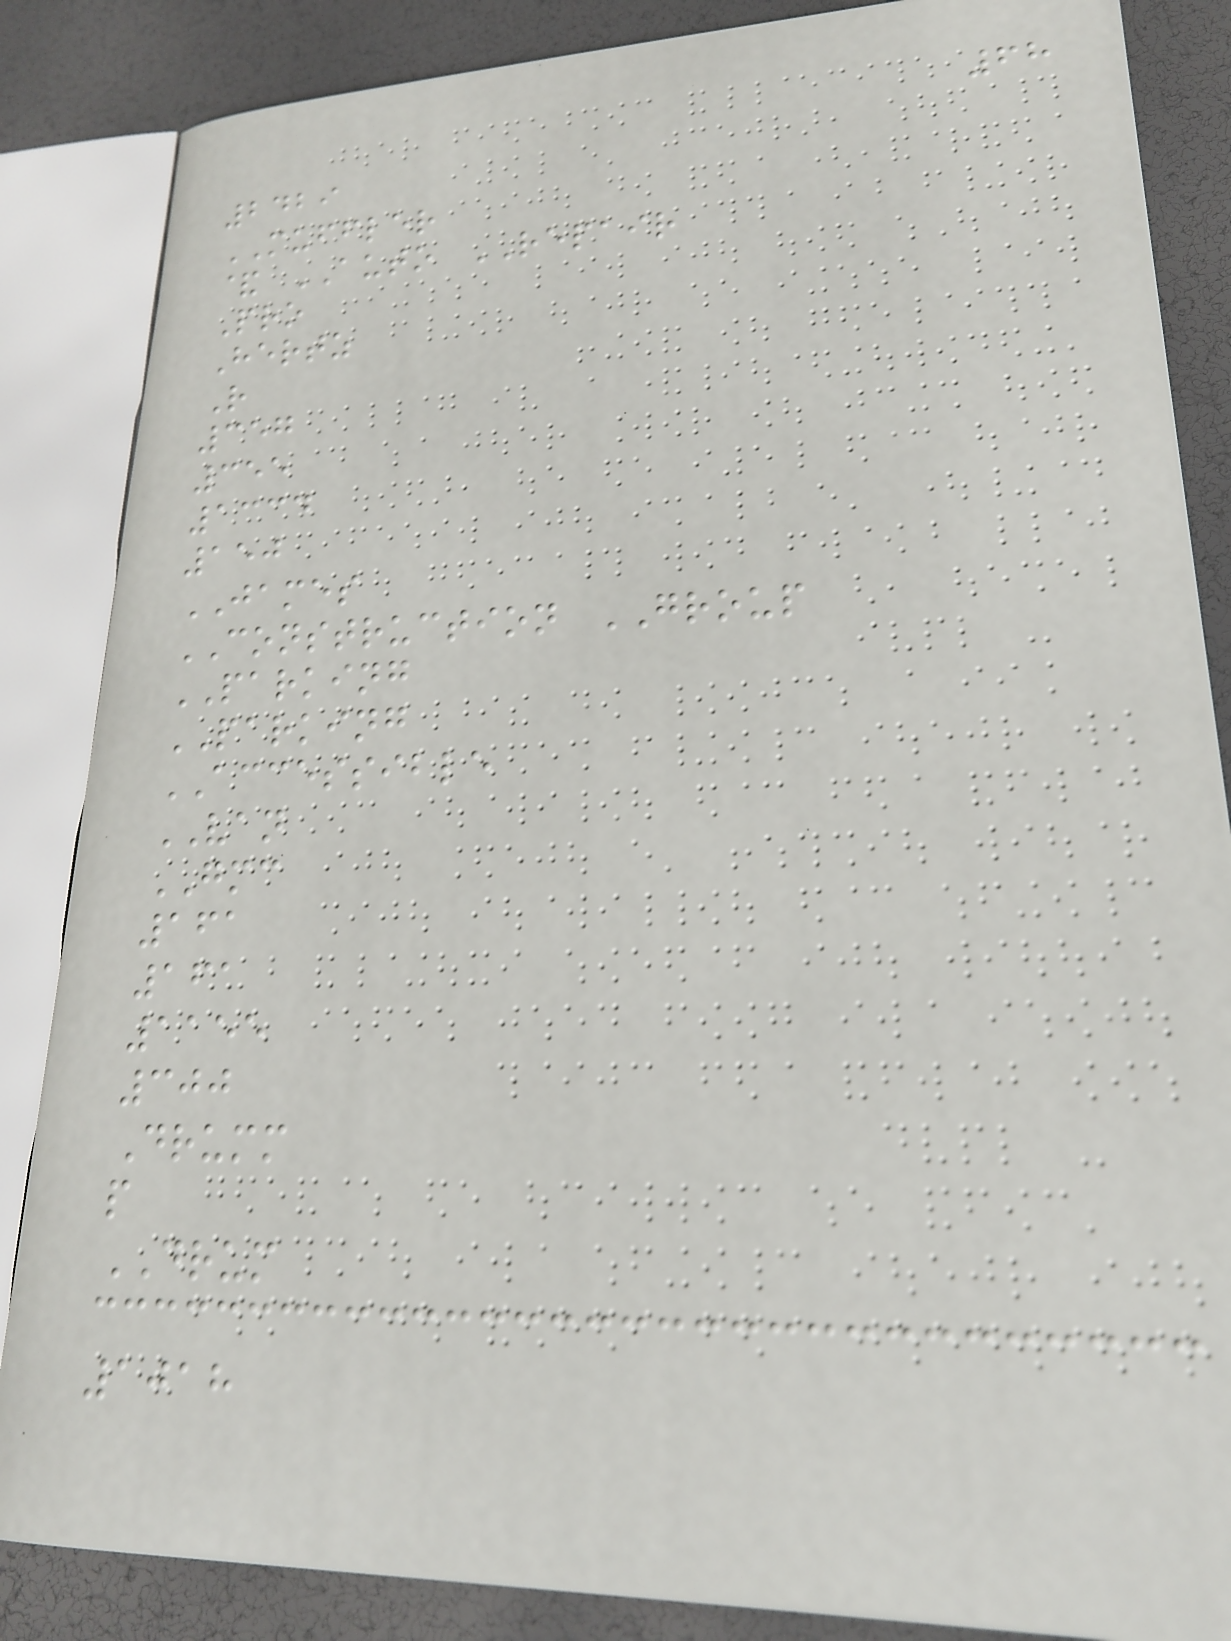68
2429
MUFFLER
& AUTO REPAIR
Pro
Hertz
R
357
355
1334
150
JAMES
CONSTRUCTION GROUP
PARKING
PARKING
ACCESSIBLE
VAN
GMC
161
161
1155
300
Drumm
p
DRUM
1018
